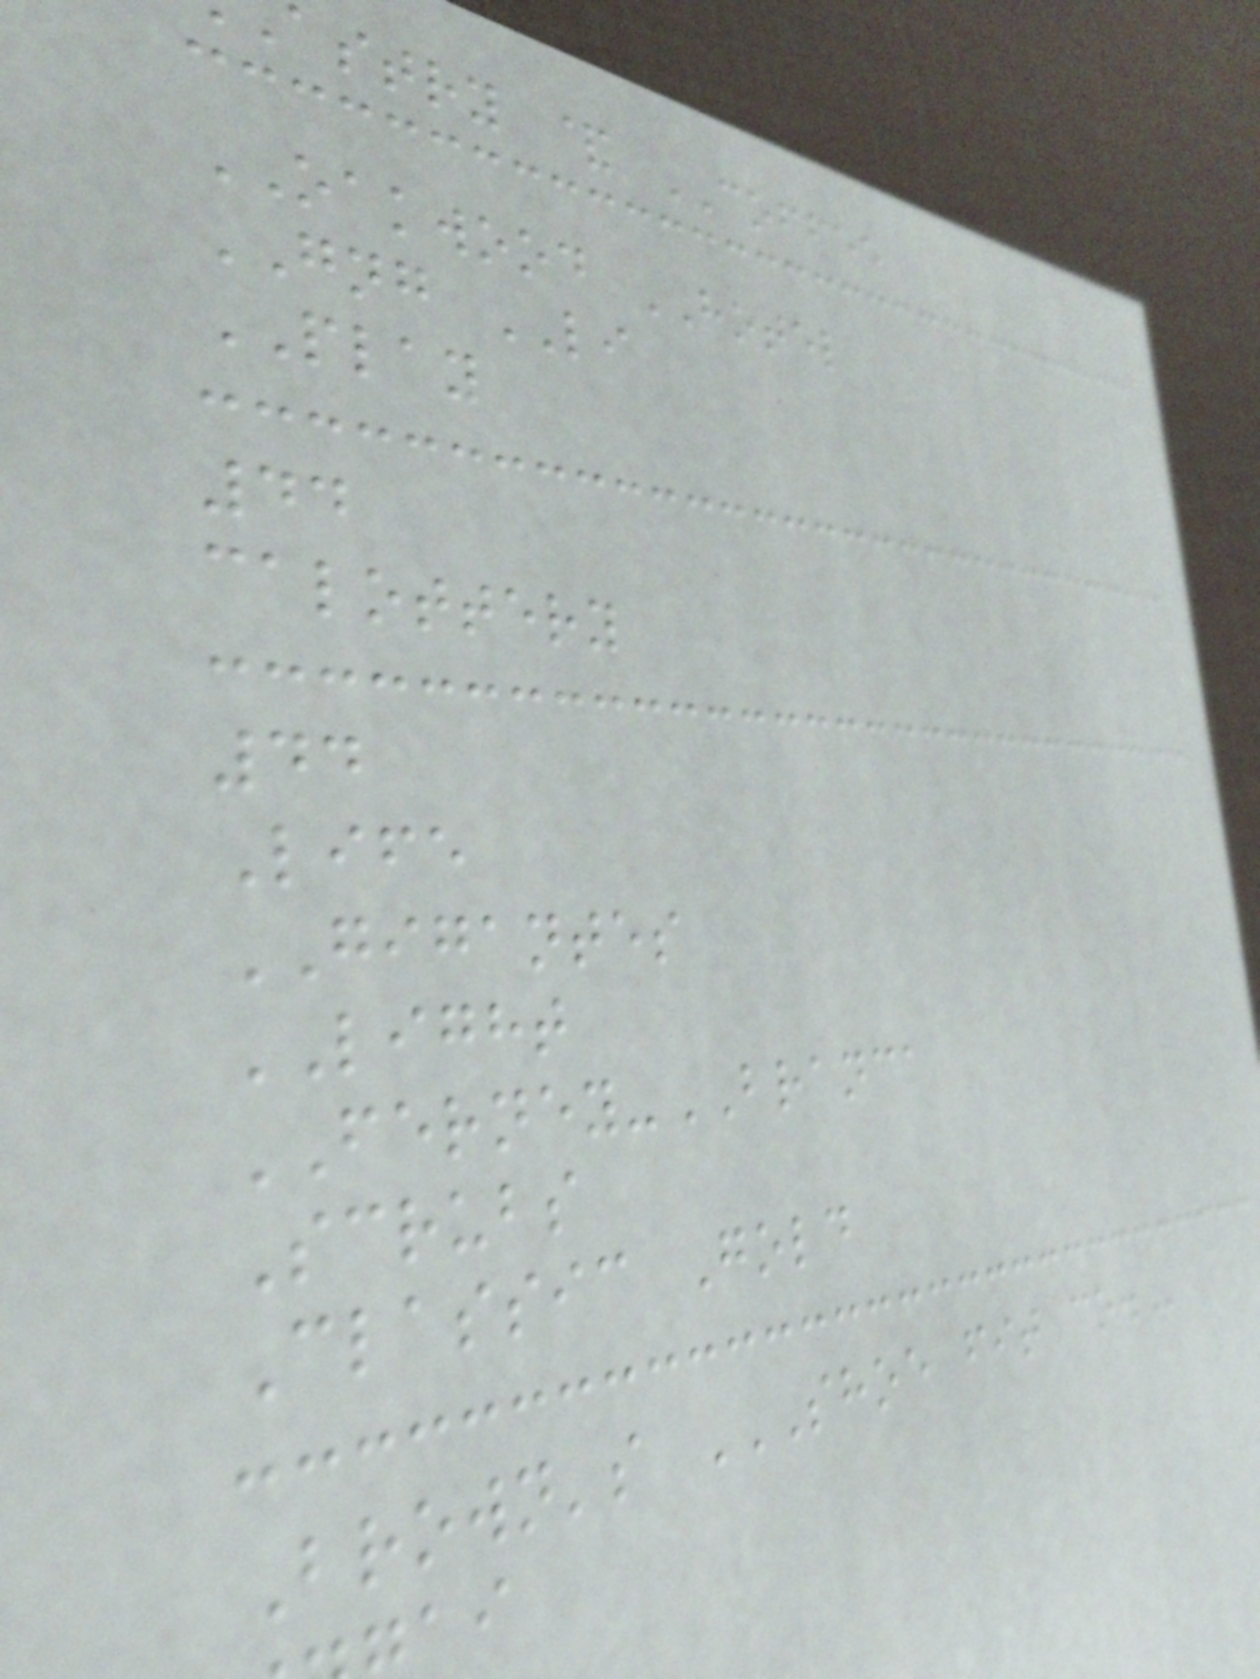astry & COFFEE
OAKWOOD HOTEL
GNG LI
PLAY
44
calottery
44
Life
GIGANTES
LIGHT
FERNEY-BRANCA
Scrubs
Classic Gold
Brown's SHOE FIT CO.
